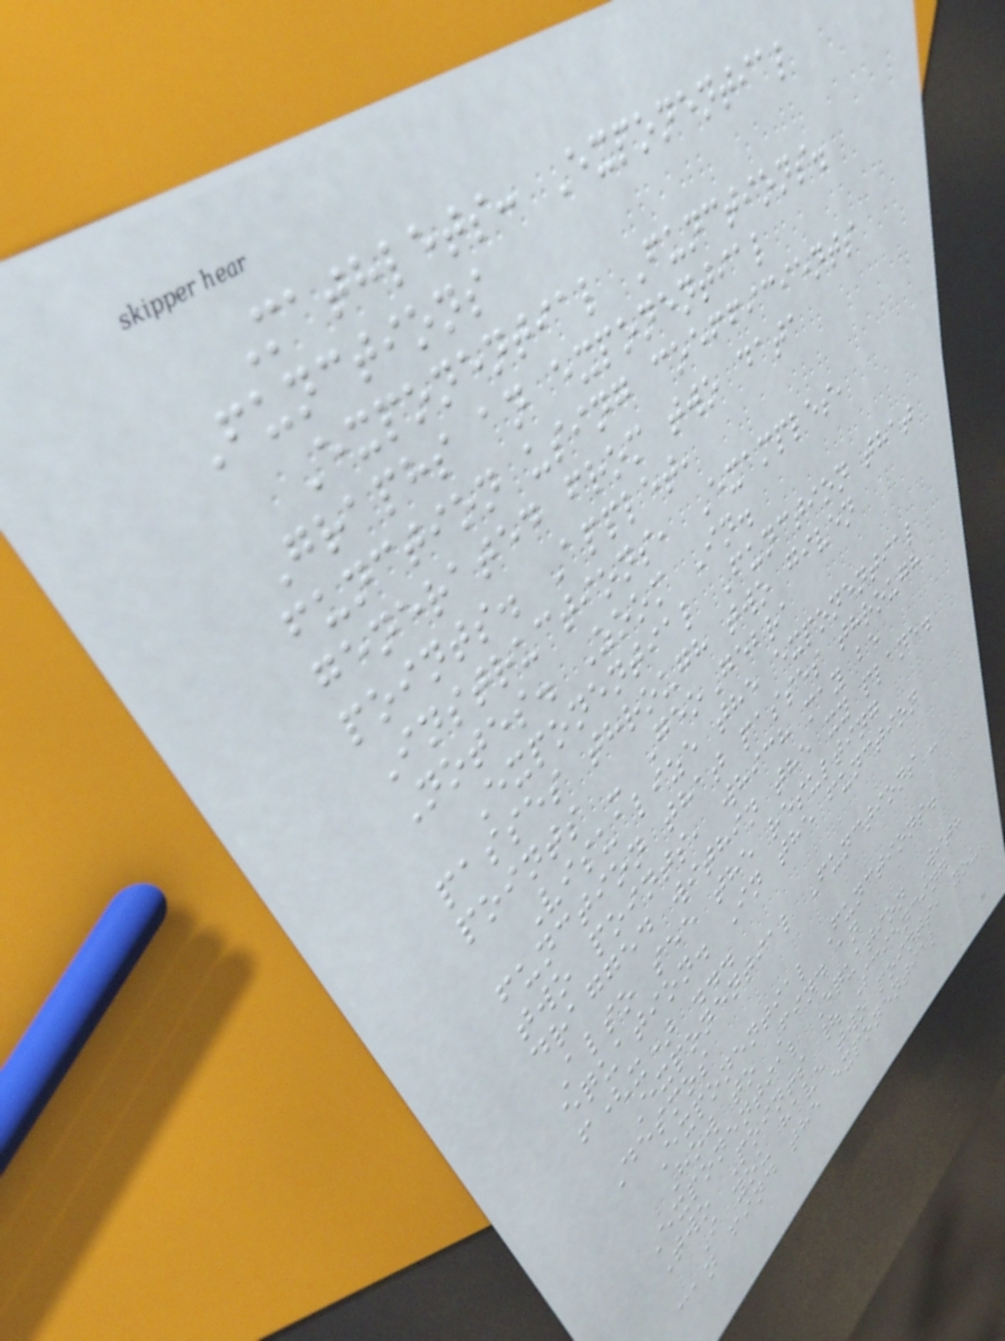Mathlets: Exponential
Functions
Exponential Functions.
Graphs an exponential
function using coefficients
generated from two data
points. Applet,
Instructions, Examples,
Notes. Zoom In.
Exponential Function that
passes through two given
points - GeoGebra
Visualize the exponential
function that passes through
two points, which may be
dragged within the xy plane.
Also see the resulting
equation. In the function
f(x) ...
Exponential Functions -
Desmos
Exponential Functions.
How to Find an
Exponential Equation With
Two Points | Sciencing
I you have two points, you
can find the exponential
